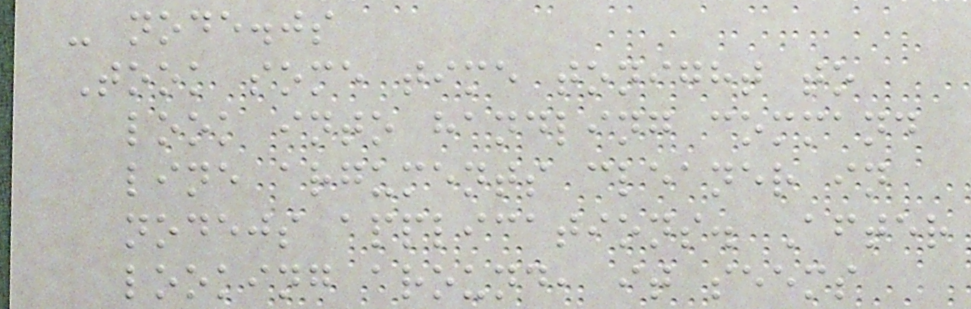- node.js
Took some time tonight to
look into handling command
line arguments cleaner in
nodejs applications. After
looking around, it seems
